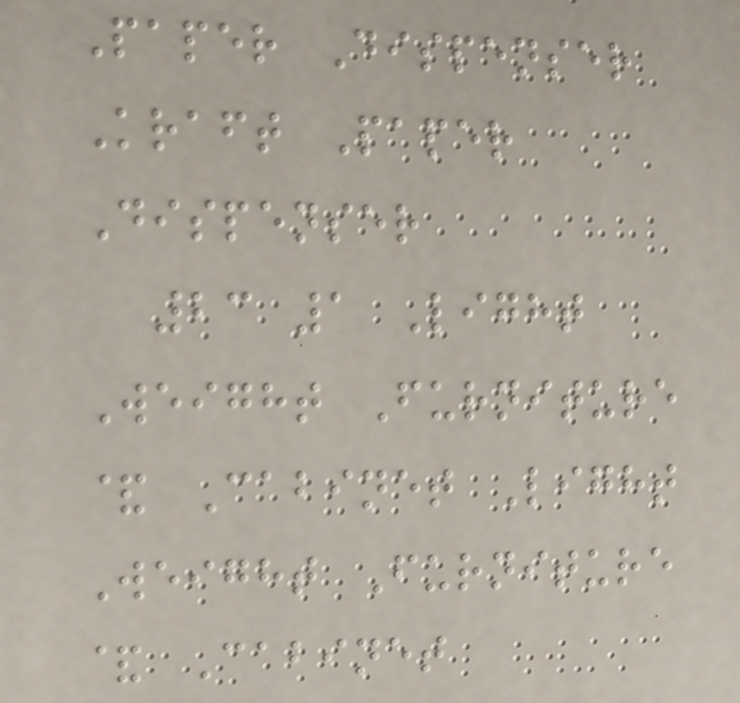Paper Dispenser
Kraft Paper
Dispenser
23 1 Light
Weight Furniture
& Cabinet Light
Weight Furniture
& Cabinet
